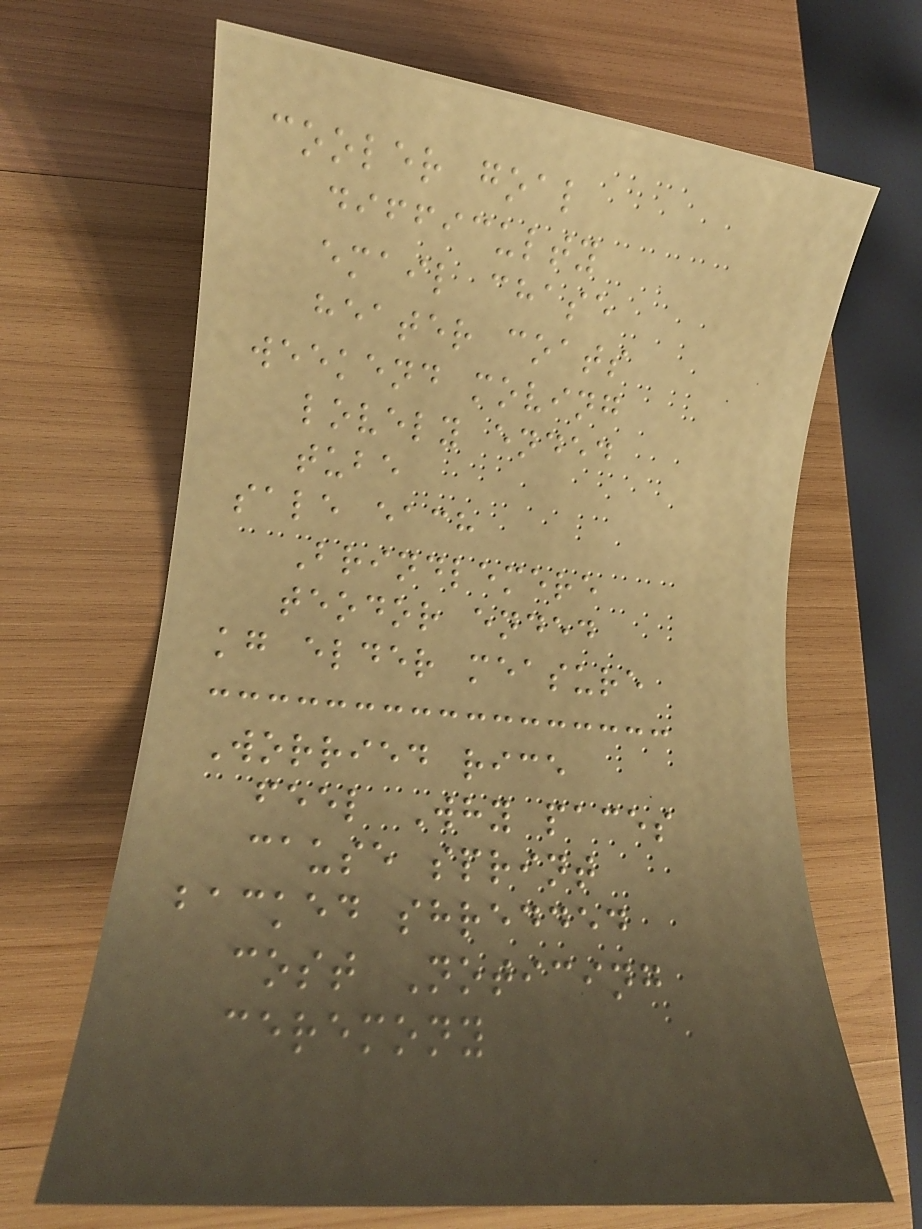cooler goal
difficulty
email chase
heater coats
weekend moving
lovely ended
tube
sale each
Brindlemere
teodor ended
kg elder measure
Worried rice
feel Why paces
cause sprint
backed shredded
cost Noticing
ceremony
